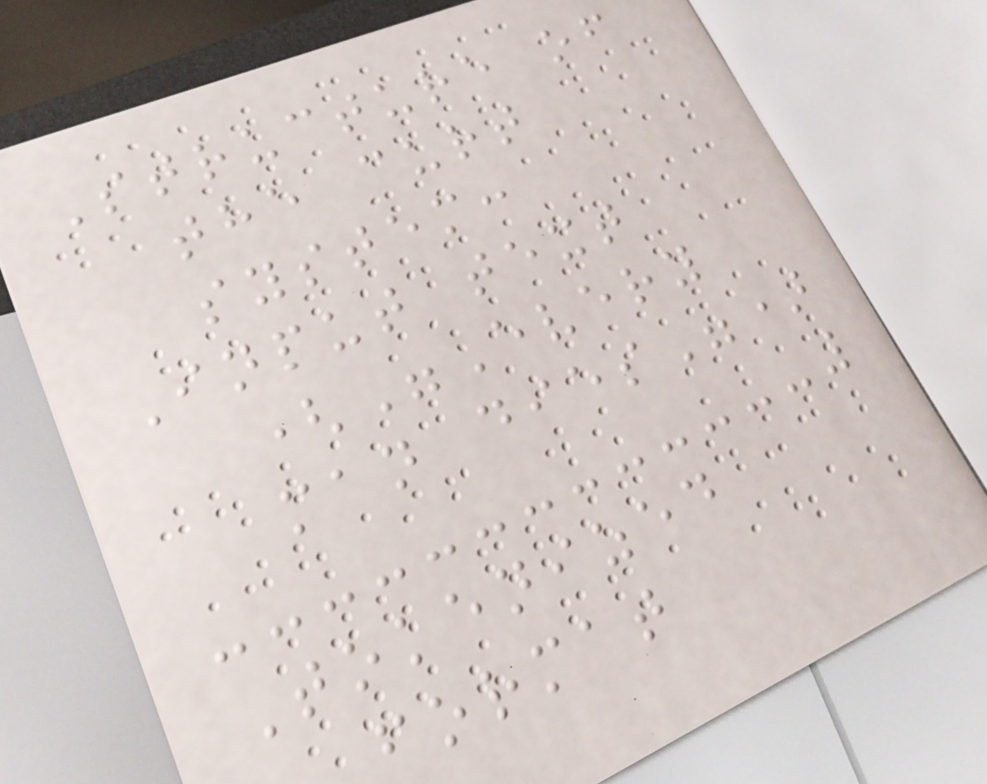Structure of
the curt
system:
Input text
("Every
man dies")
Tokenized
format
